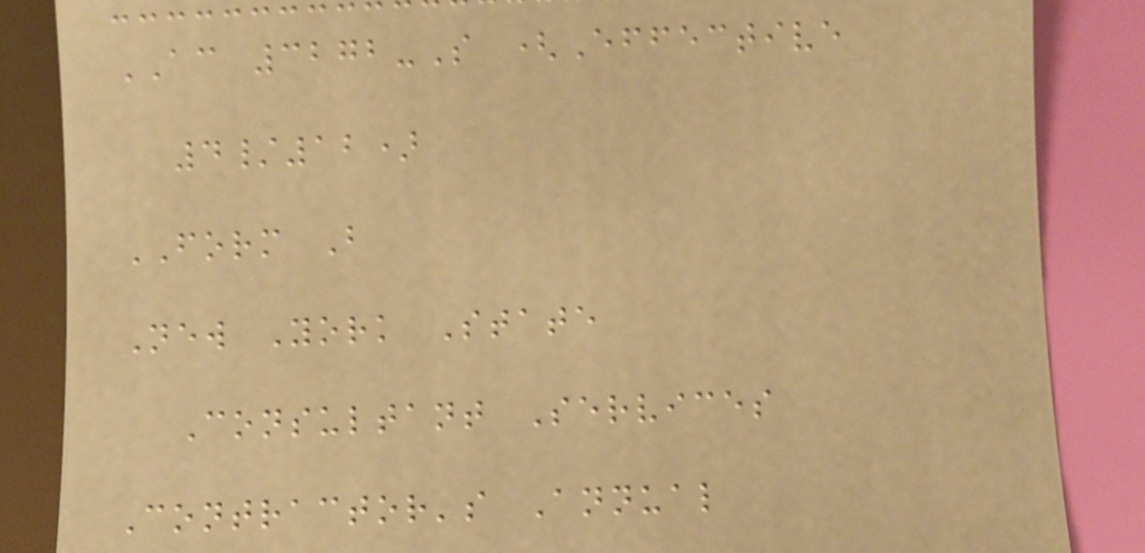AC 3272-S (Effective
4/12)
FORM B
New York State
Consultant Services
Contractor's Annual
